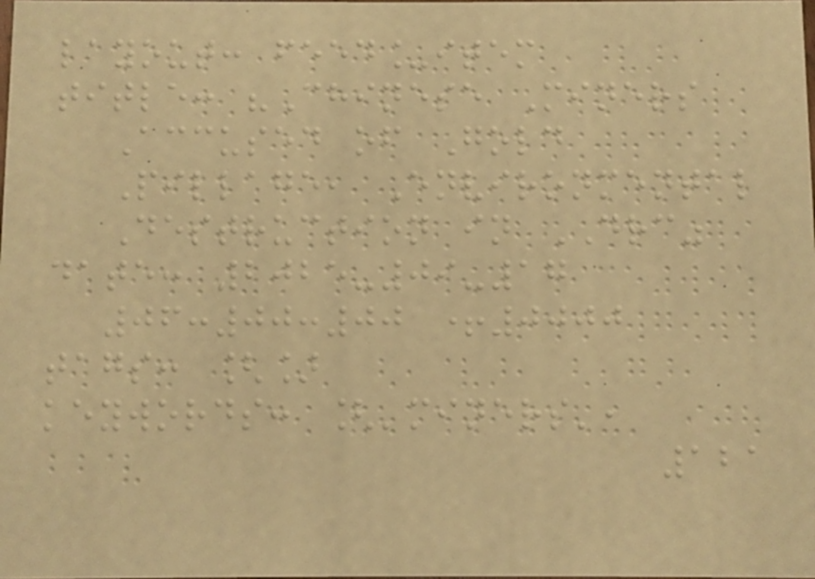layout: feed_item
title: "Chinese Miners
Accused of Gold
Pillage, Environmental
Destruction in DRC"
date: 2025-09-17
06:00:00 +0000
tags: []
keywords: ['miners',
121
